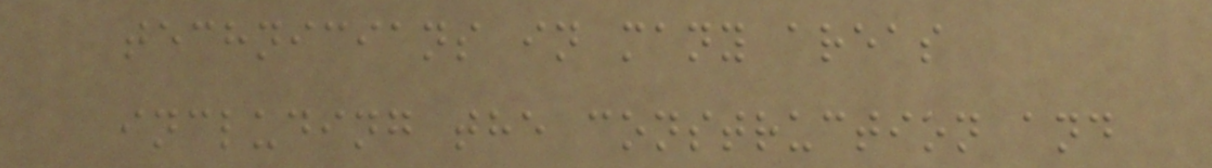technicians in many areas
including the construction and
